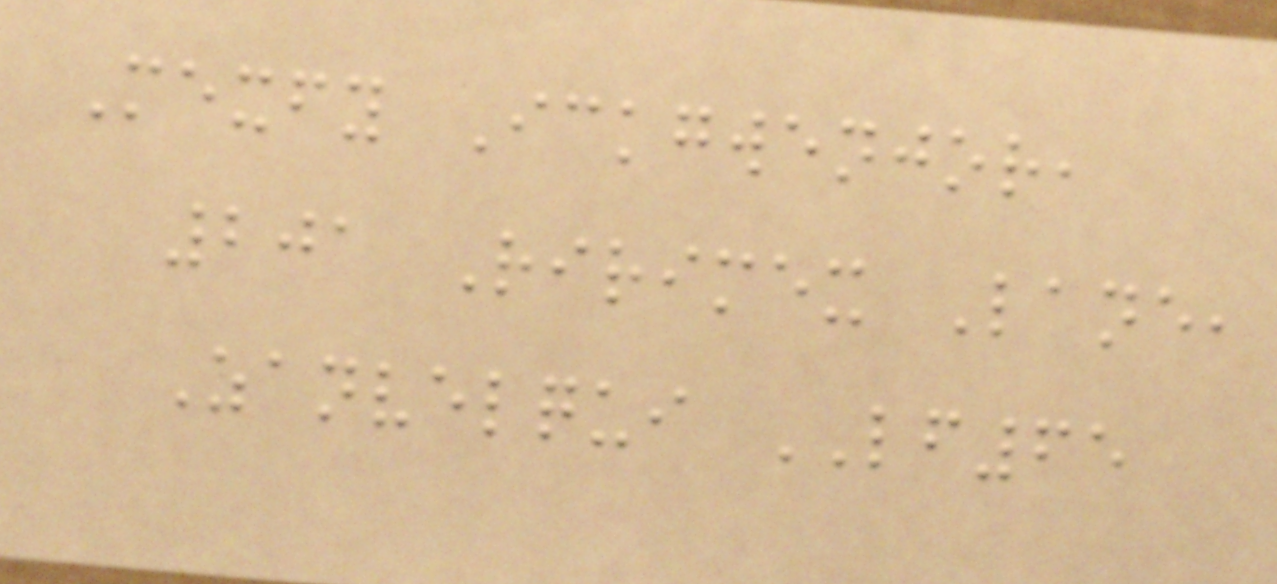Mexfy Ickgwenjor,
201 Ririmex Lane,
Zanvelqui LF65
